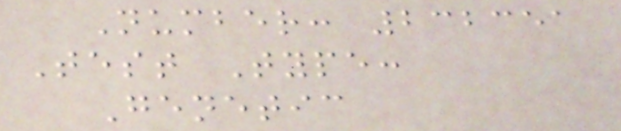Number: 232351
Test Type:
Genetic
